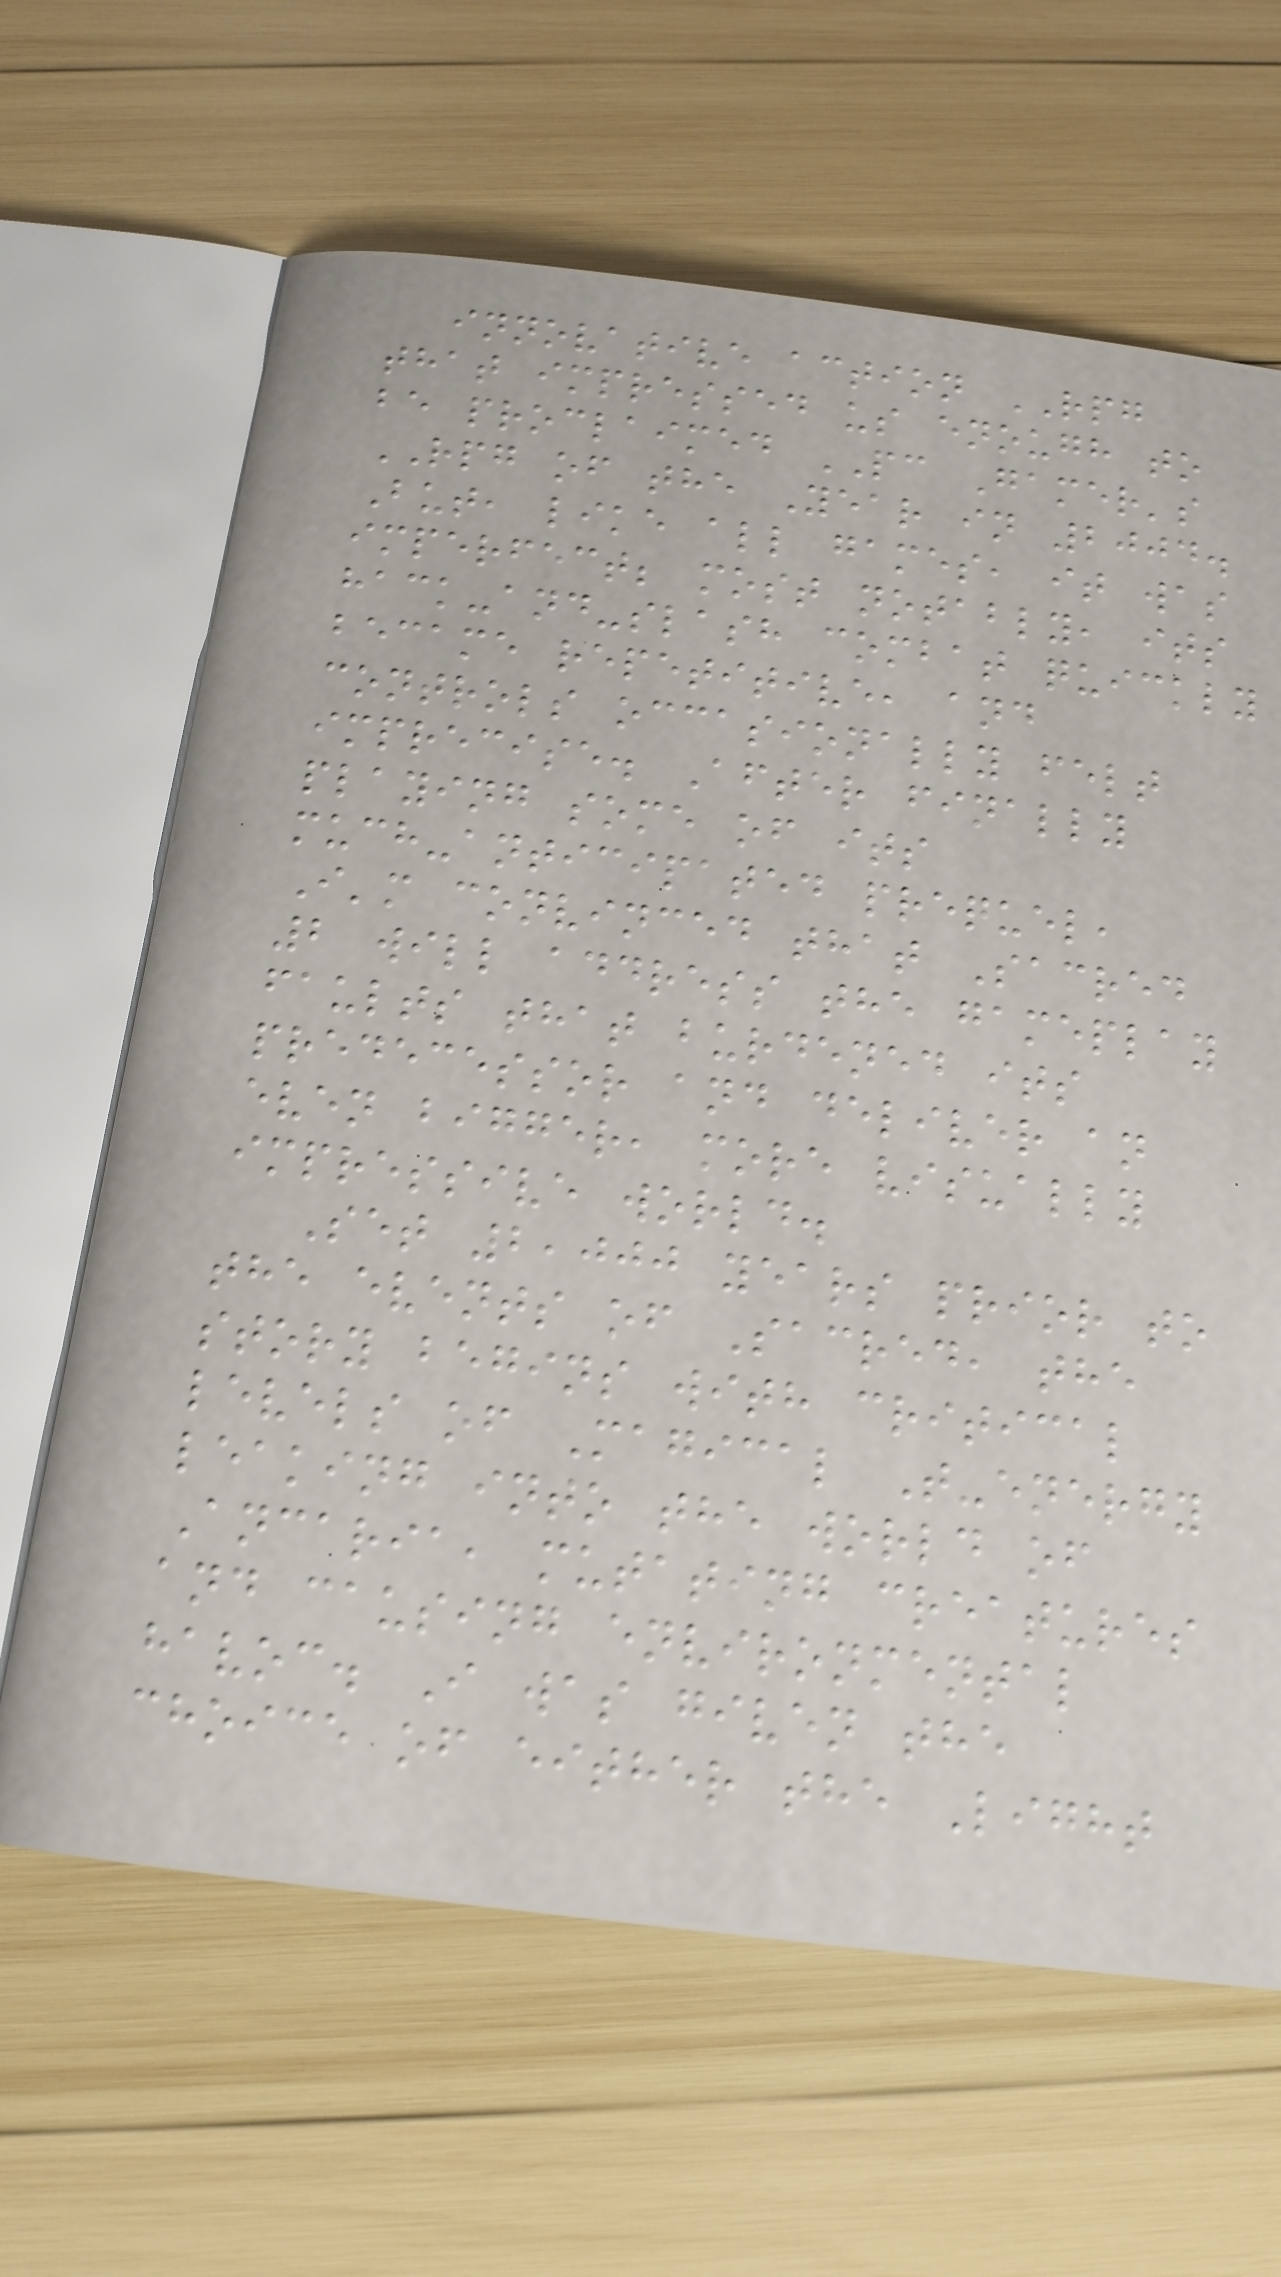innovative action RPG
that impressed us enough to
be proclaimed PC Gamer's
RPG of the Year in 2004.
But, like all games, it was
imperfect; most notably, its
hack-and-slash combat quickly
became repetitive, and
controls occasionally felt
imprecise. After finally
playing some of its
much-anticipated prequel,
I'm convinced that Sacred
2 will address the gameplay
faults that burdened its
predecessor and deliver an
even bigger, more visually
impressive world.
Set 2,000 years prior to
the events of Sacred, the
story begins with critical
levels of Magical T-energy
leaking into the world of
Ancaria, mutating creatures
and causing environmental
havoc. I was given the
choice of either the Light
